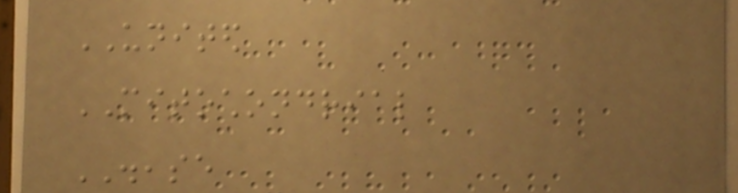UNITED
MITOCHONDRIAL
DISEASE
